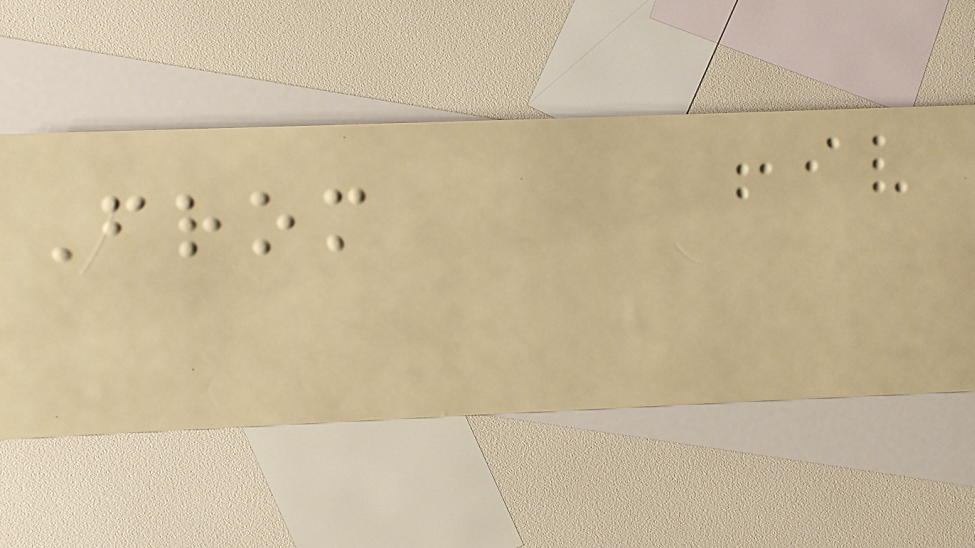From
